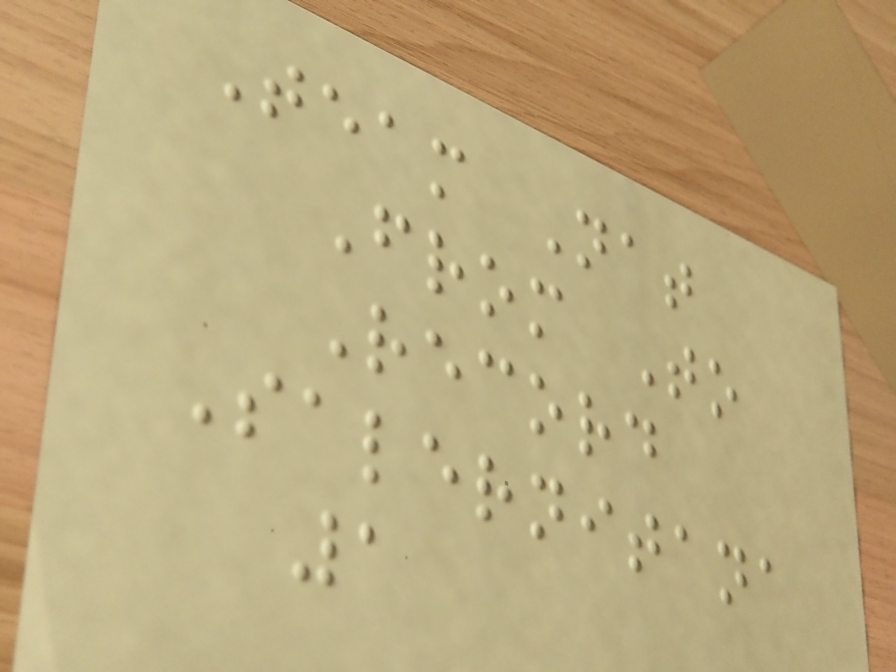Team Nat
From To
Record
Salernitana
1
